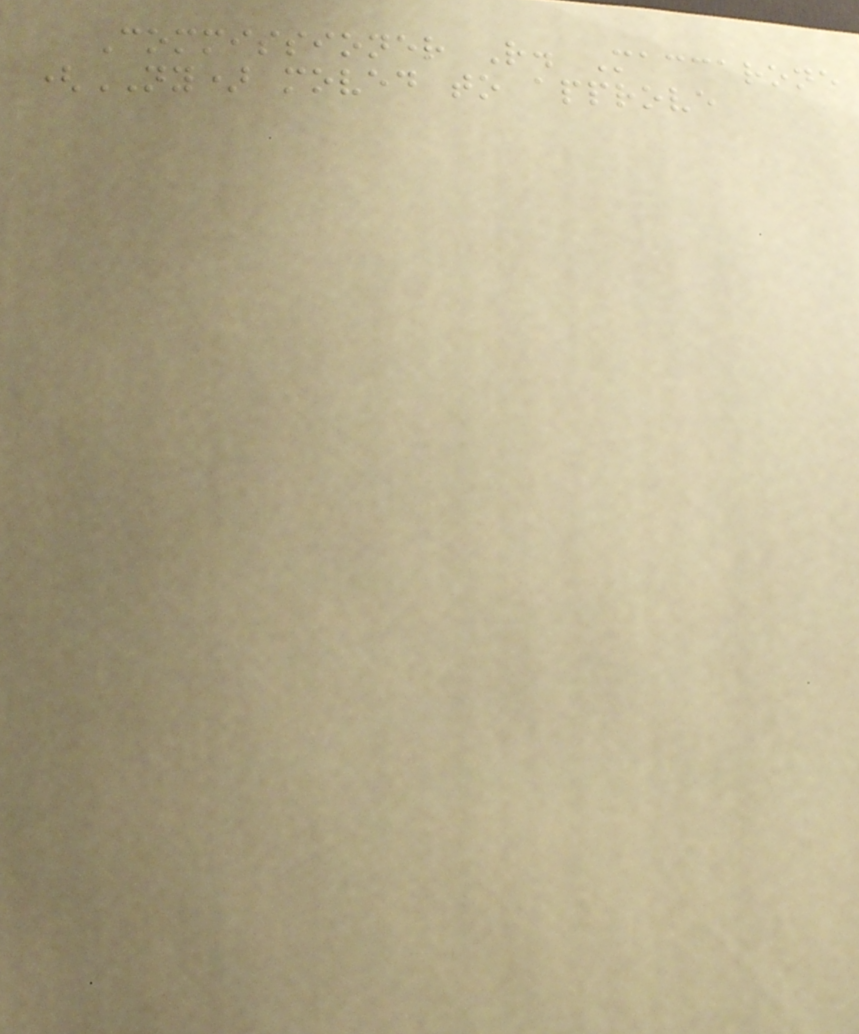Commissioner R. Maccarone
(NY) moved to approve
